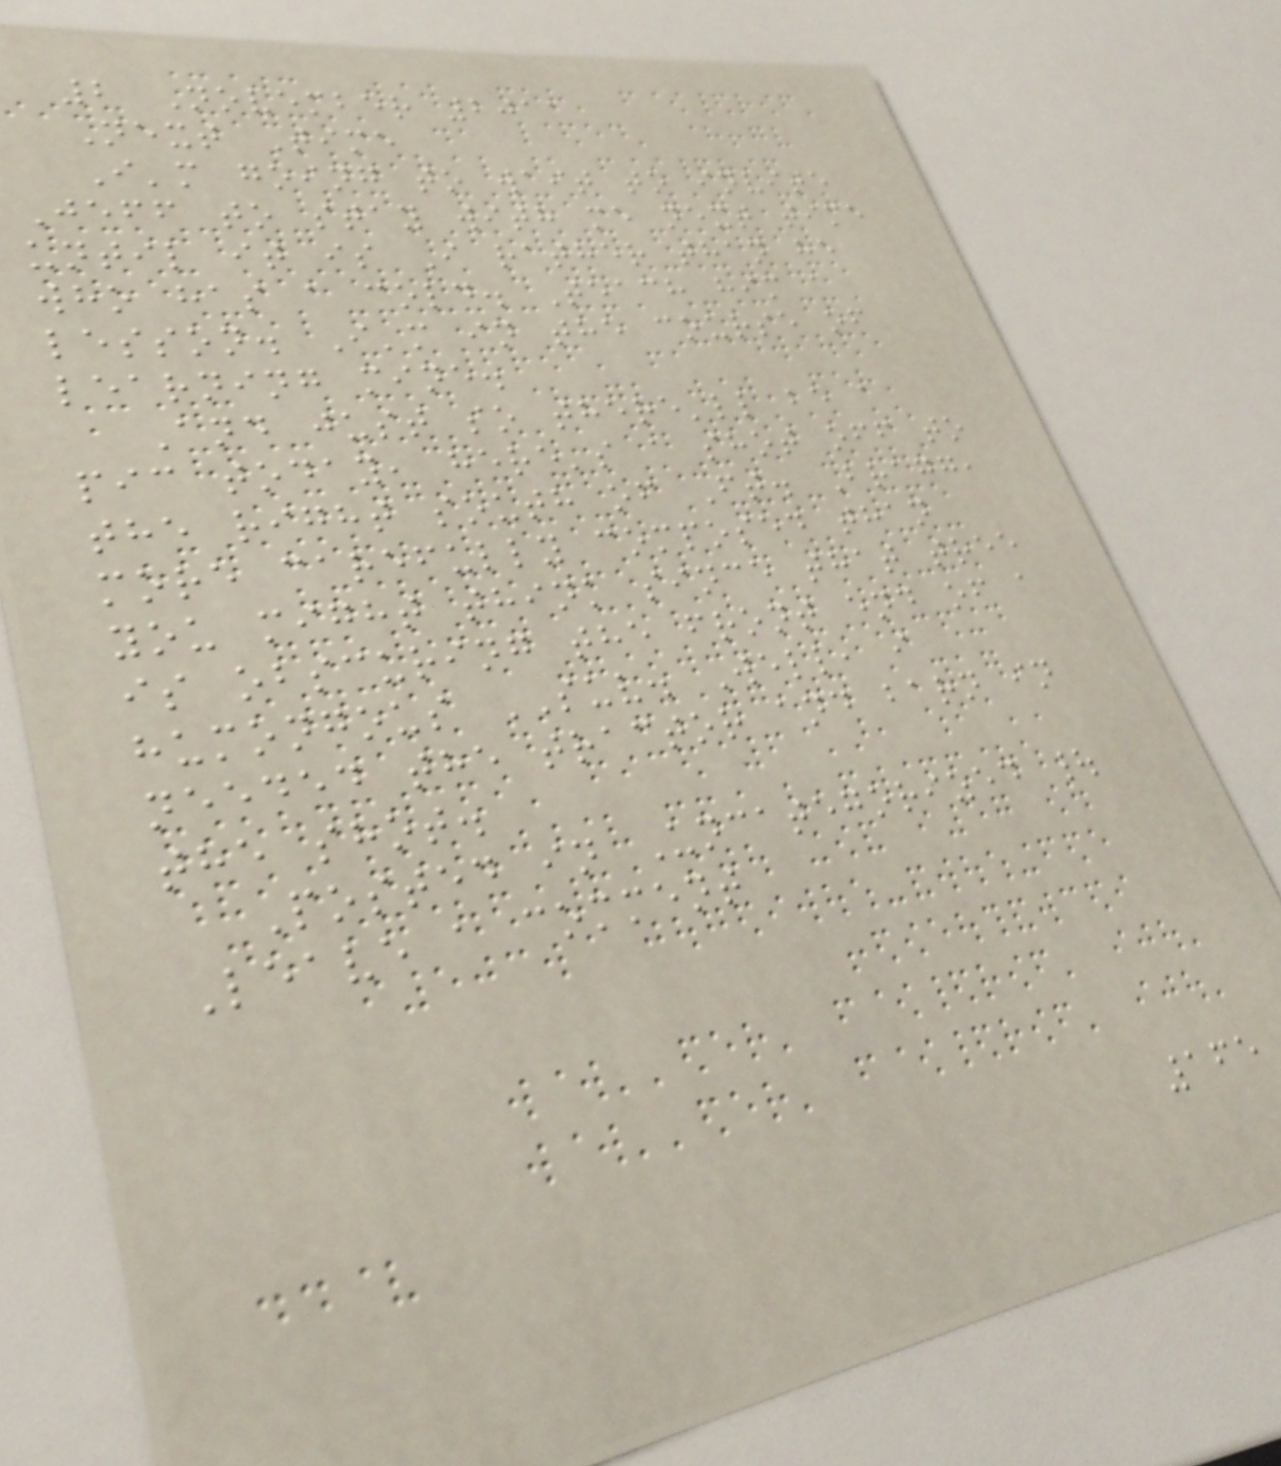2 November 2011
Next Time
I'm going to wait to invite
Jeff to stay with me next time
until it is I rather than he
who has a cold. Teach him a
lesson. I'm in the course of
learning mine.
And just so there'll be a
pic today, here's a shot off to
the right south of Ft. Bragg,
more carefully composed than
you might think since that tree
is obscuring the front end of a
humongous SUV. Well, i
needed the tractor and barn in
the shot.
Posted in Uncategorized |
Leave a comment
165
